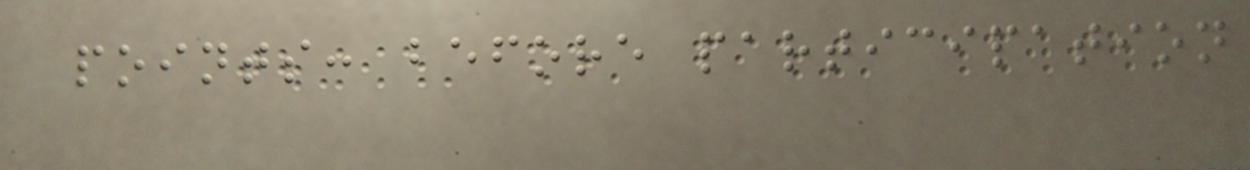points: before participation
